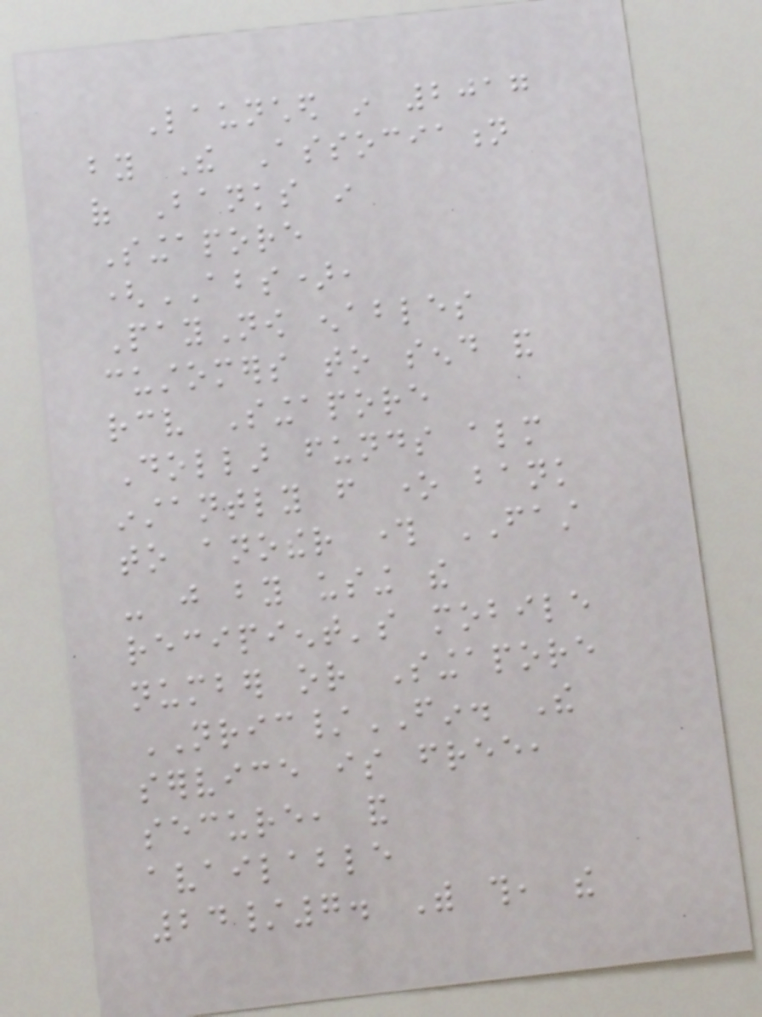Launched in 2017
by The Association
of Banks in
Singapore
(ABS),
PayNow enables
customers to send and
receive Singapore
Dollar funds almost
instantly from one bank
to another through FAST
- just by using the
recipient's mobile
number or Singapore
NRIC/FIN. The
service is free,
secure, and
available
24/7. With this, the
